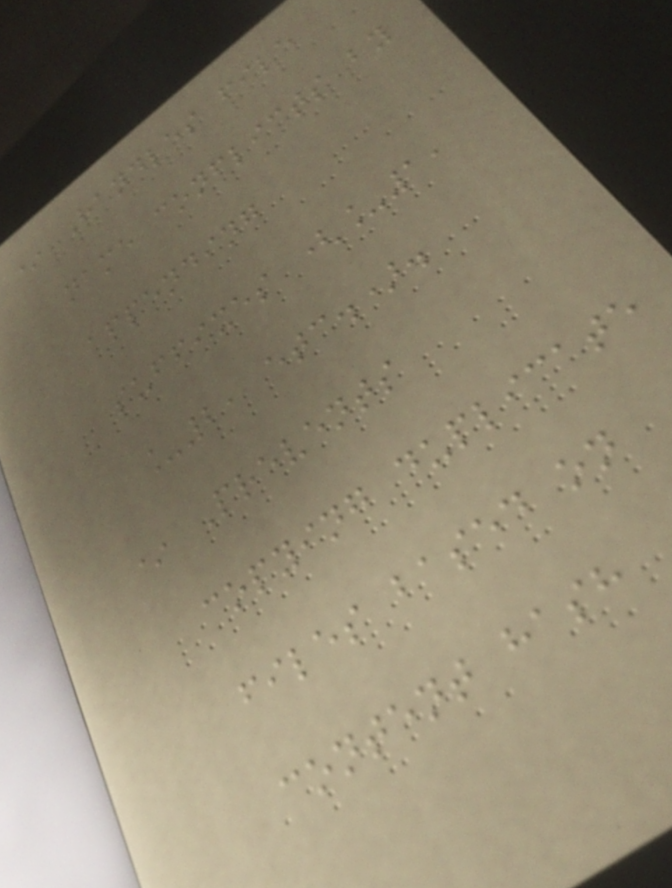* Handles file
name conflicts by
appending
suffixes (_1,
_2, etc.).
* Prevents
copying duplicate
files based on
content hash
